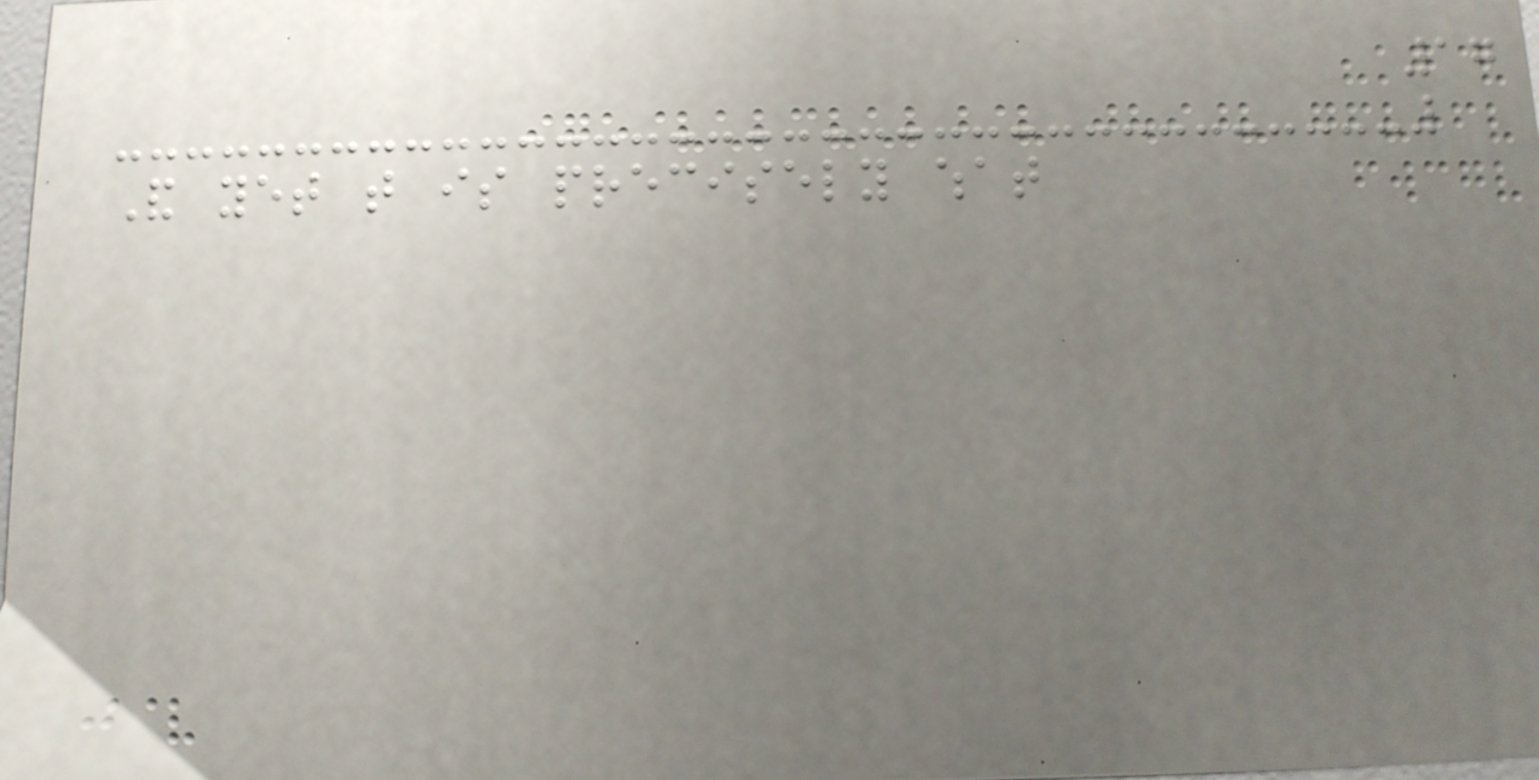17
And yet that is precisely what
